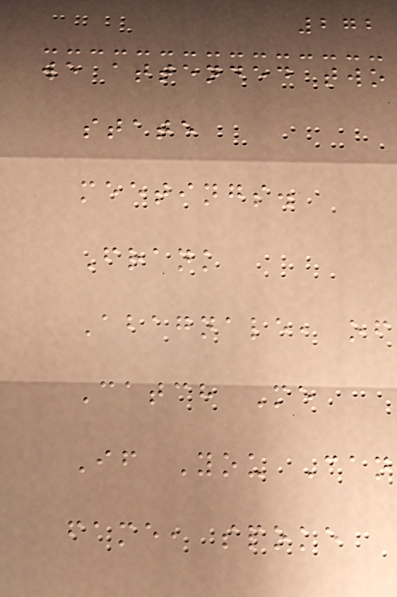272
we attended two
state
meetings.
Frank
Abagnale, of
Catch Me
If You Can
fame, spoke
